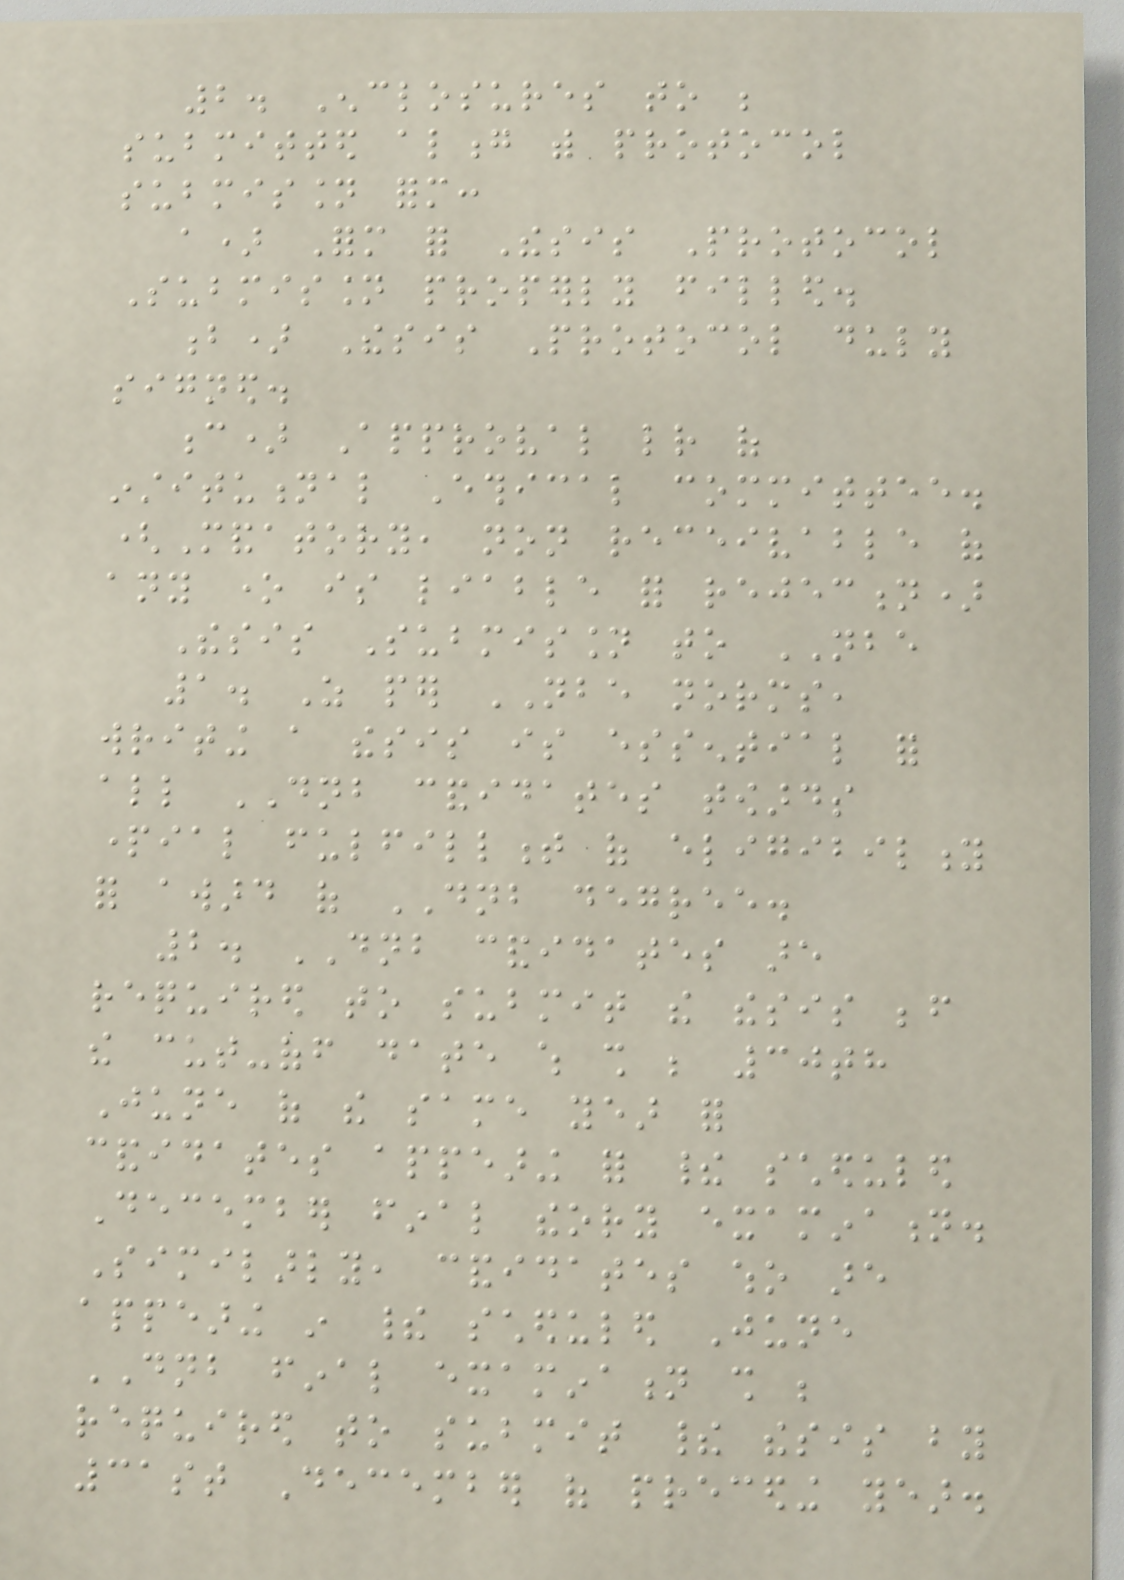2. Enclosures to be
submitted along with protocol
submission form:
a) Form for Thesis Protocol
Submission properly filled.
b) Thesis Protocol duly
signed.
c) Approval letter of
institutional Ethical committee.
(Mandatory, non receivable of
any one is liable for rejection)
Thesis Submission to NBE
1. As per NBE norms,
writing a thesis is essential for
all DNB candidates towards
partial fulfillment of eligibility
for award of DNB degree.
2. DNB candidates are
required to submit the thesis before
the cut-off date which shall be 30th
June of the same year for
candidates appearing for their scheduled
December final theory examination.
Similarly, candidates who are
appearing in their scheduled June
DNB final examination shall be
required to submit their thesis by
31st December of preceding year.
